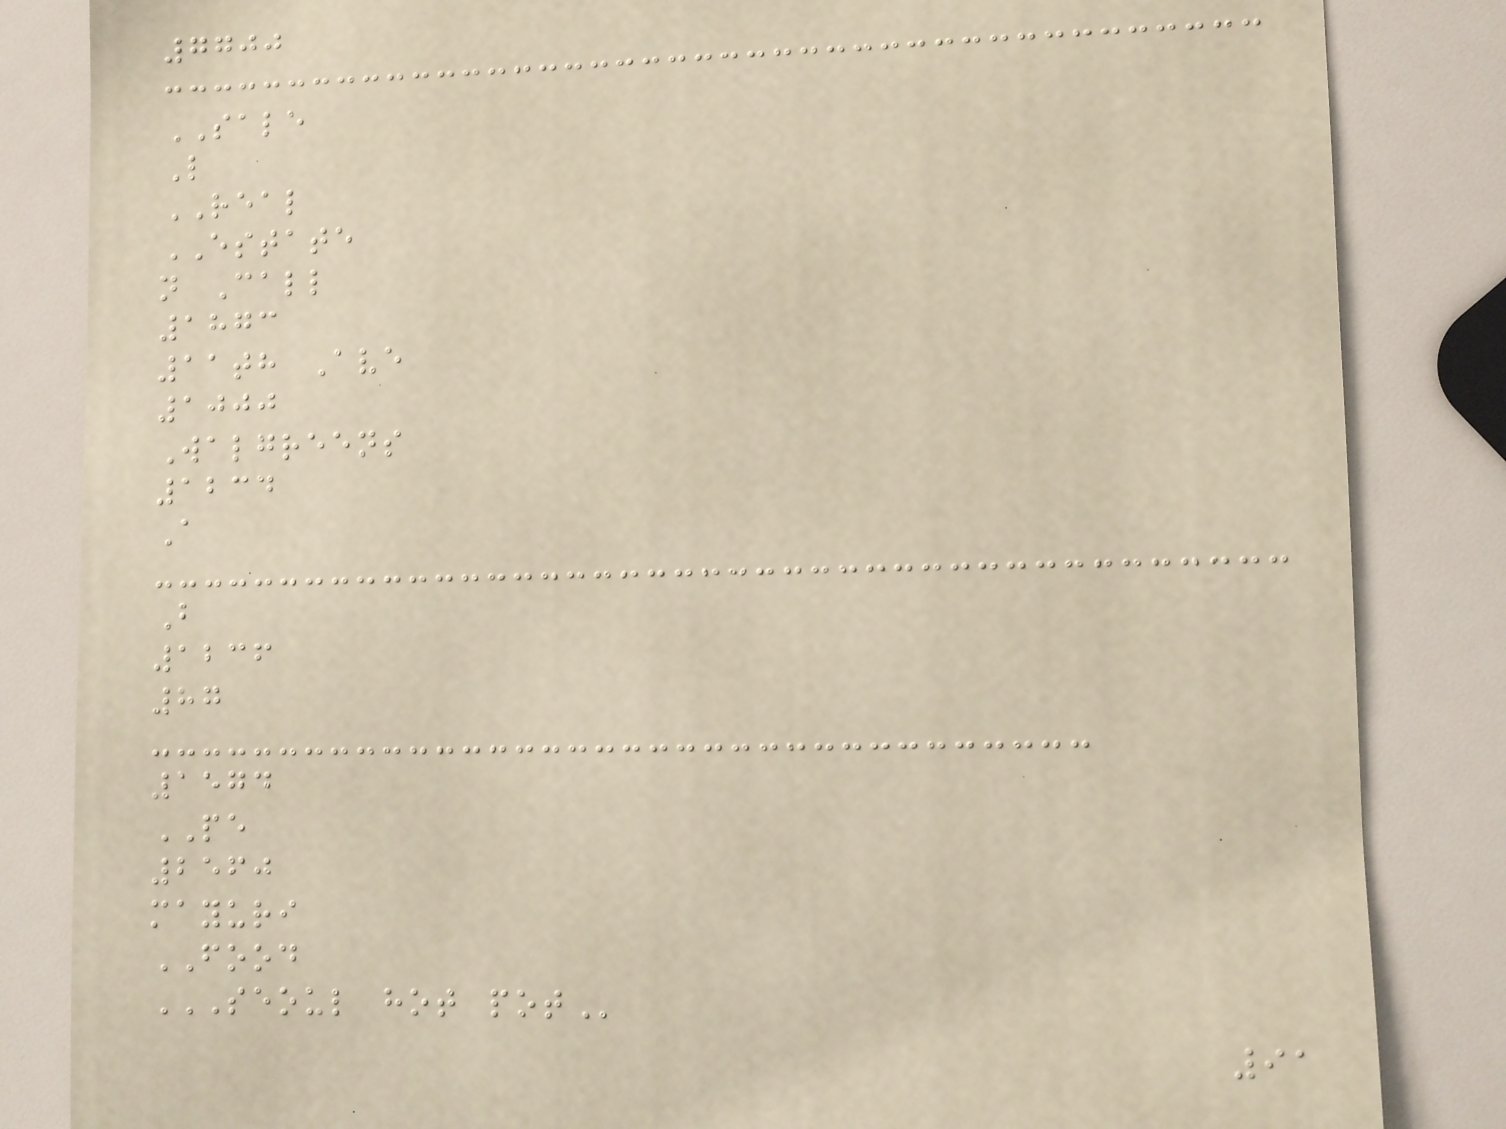7700
SALE
L
REAL
ESTATE
n Call
1873
11th Ave
1000
Walgreens
1234
A
B
1236
87
1574
PE
2560
mayuri
FOOD
SEOUL HOT POT
91
